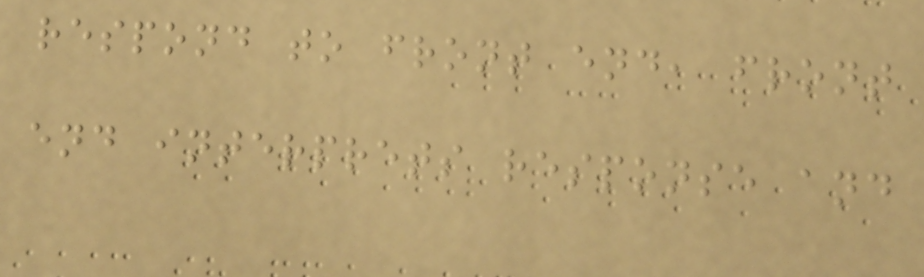respond to front end, front
end interprets response and
